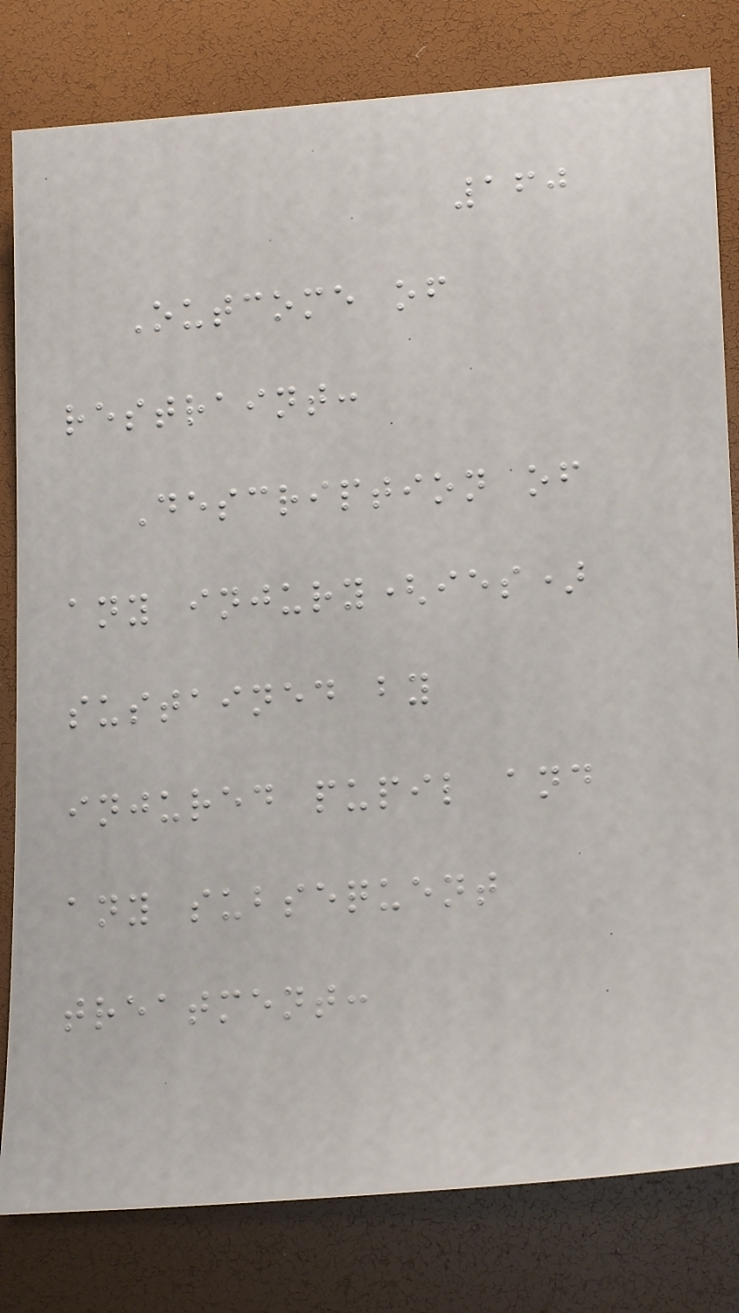160
Outcome of
restraint:
Description of
any injury(ies)
sustained by
injured pupil and
any subsequent
treatment:
